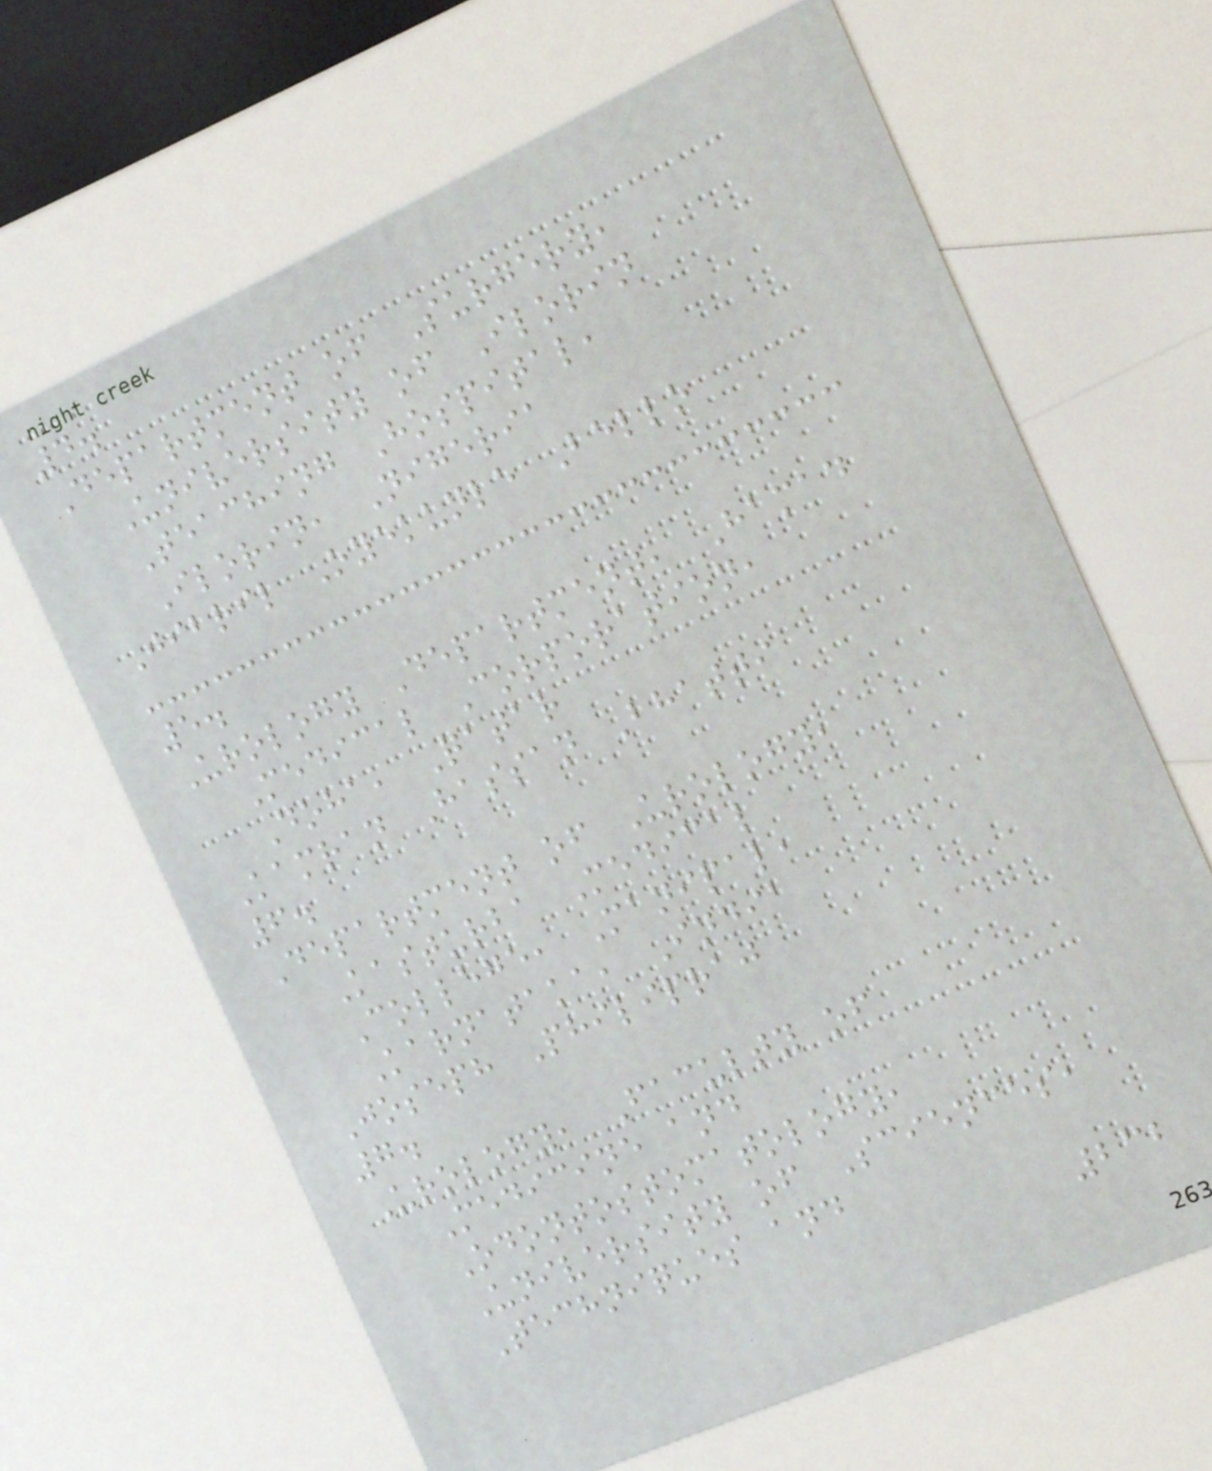4.
Department of Surgery,
University of Ilorin
Teaching Hospital,
Ilorin, Nigeria
Jibril Oyekunle Bello
5.
Urology Department, Hamad
Medical Corporation,
Doha, Qatar
Kamran Hassan Bhatti
6.
Department of Urology,
Kasturba Medical
College, Manipal,
Karnataka, India
Joseph Philipraj
7.
Urology, Faculty of
Medicine and
Odontostomatology,
University of Sciences,
Techniques and
232
